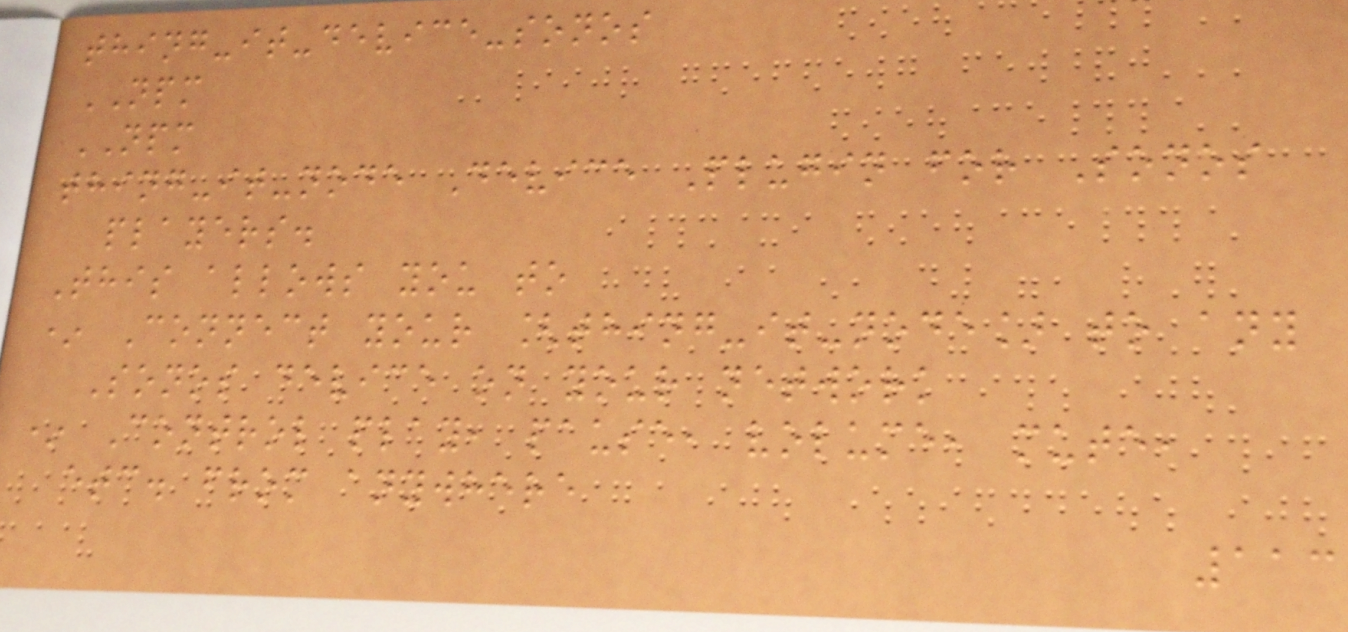thing-it-device-sonos
NPM
NPM
thing-it-node Device Plugin for Sonos
players.
This allows you to
* Connect your [thing-it-node] to any
Sonos device on your network
* Control play, pause, volume, mute,
etc. from anywhere
113
